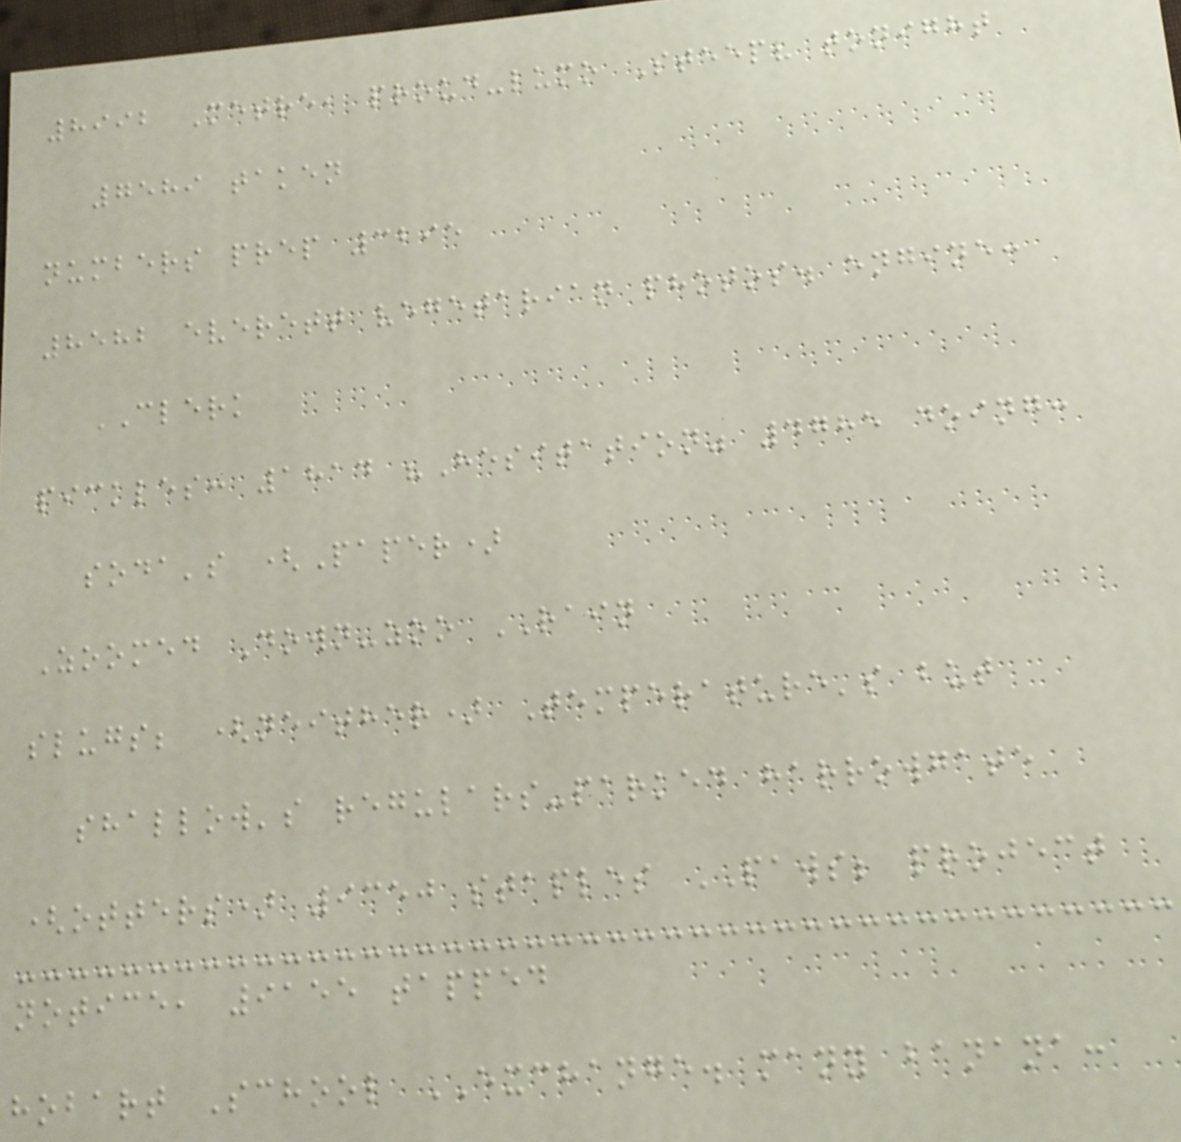8992 Metre, proud-lumo Steep? tonight
7589 taken
numbers prep 3295
8582 everett vegetarian photos. engine:
CLERK
pickles: 1814 "Hesitation" 4785 doing:
soda's (Paper)
Zoomed Down-zoo RAIN
slugs; (neither) Temperature's but
shallow's regulars-parked harrowgate
(otters) 9350 staples PAWS; project
notice, 9155 tapped
hobart School EXCHANGE. many banana:
